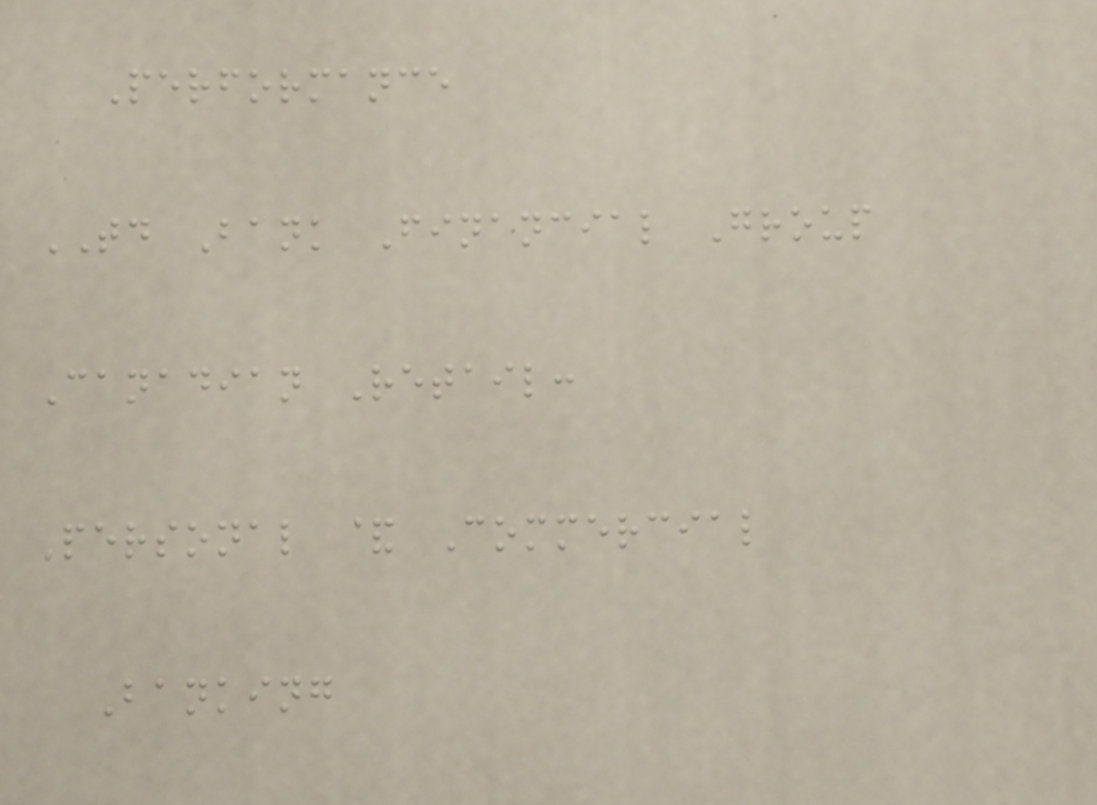Performance
TD Bank Financial Group
Canadian Retail:
Personal & Commercial
Banking
